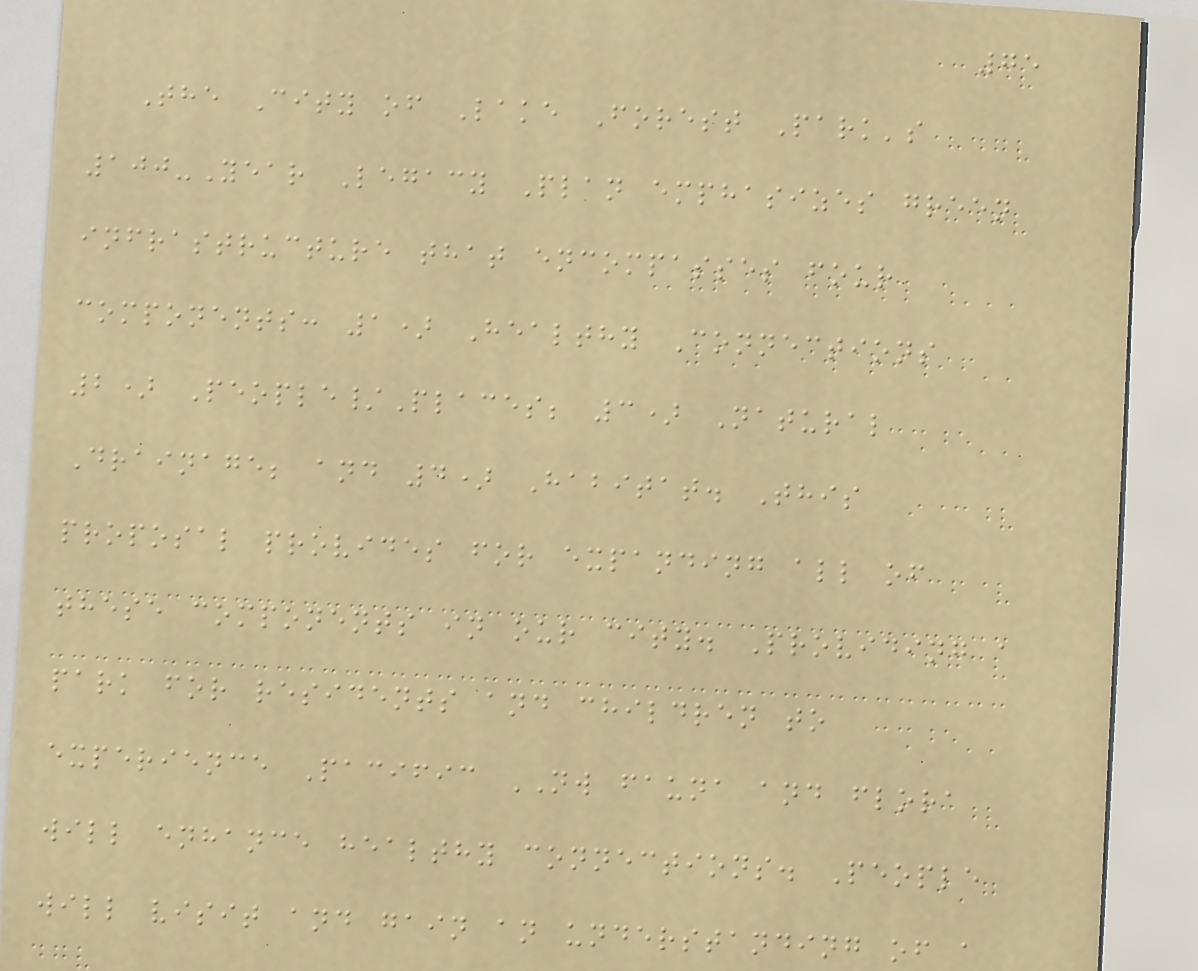75
The City of Lake Forest Park's
100-Year Legacy Plan emphasizes green
infrastructure that encompasses four
components: 1) Healthy Connections
2) People/Places; 3) Natural
Drainage; and 4) Habitat. This
proposal provides for expanding all of
these components in our city. Providing a
park for residents and children to
experience Pacific NW fauna and flora
will enhance healthy connections. People
will visit and gain an understanding of a
